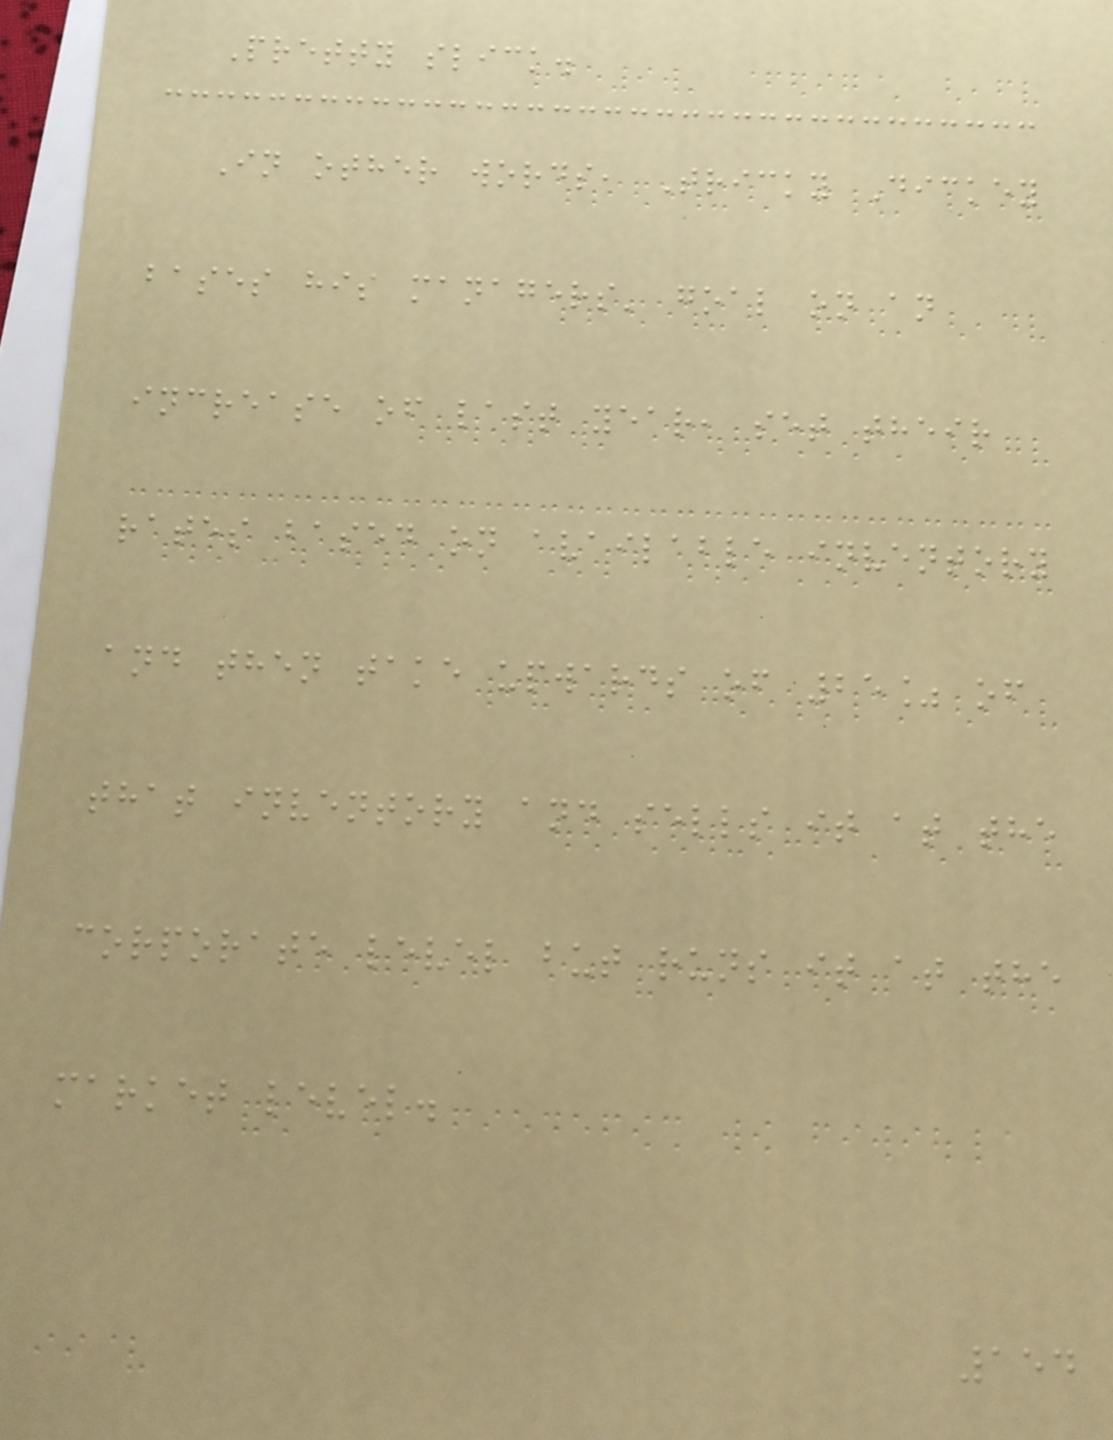Pretty slick.
In other words, Tricky Dickey
bases his managers' goal on an
increase of last year, set their
rates based on available inventory
and then take upwards of 25% of
that inventory and sells it at the
corporate level but runs it at the
market level.
154
